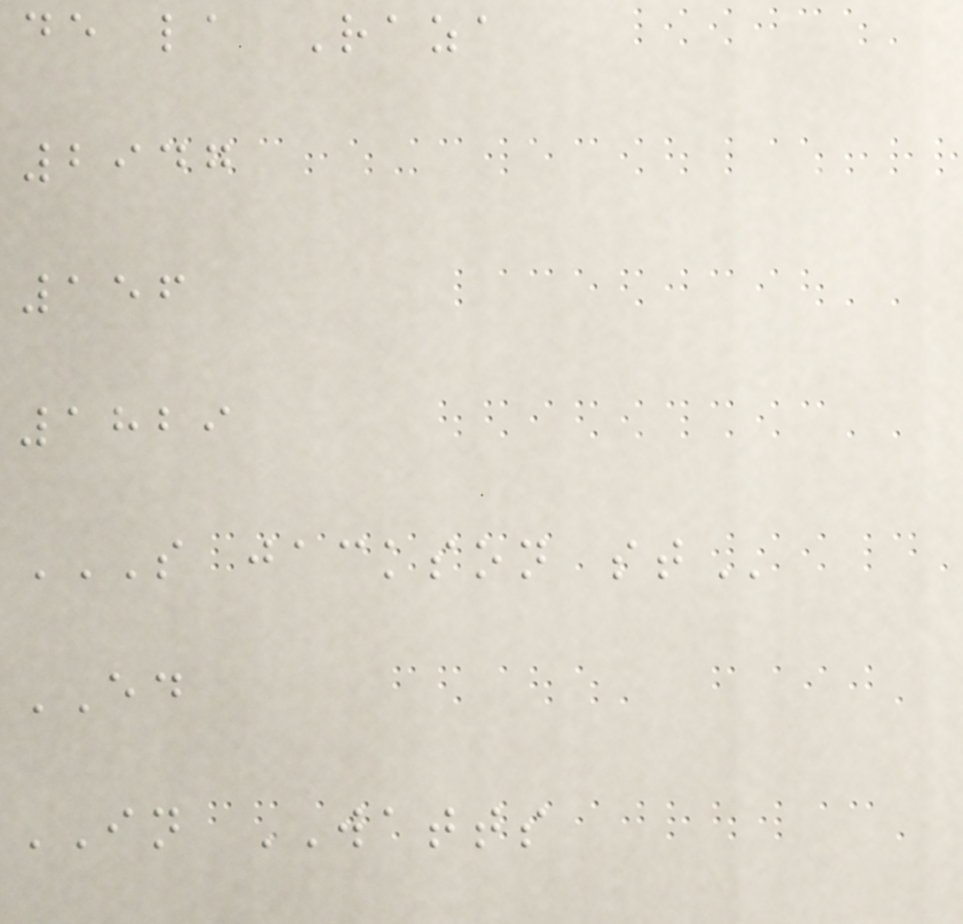de la Raza
2947
156
1829
S JACKSON ST
ED
IN WATTS
